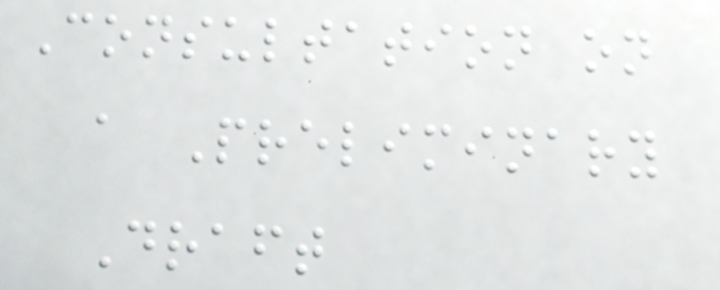Consultation on
a Preliminary
Draft
